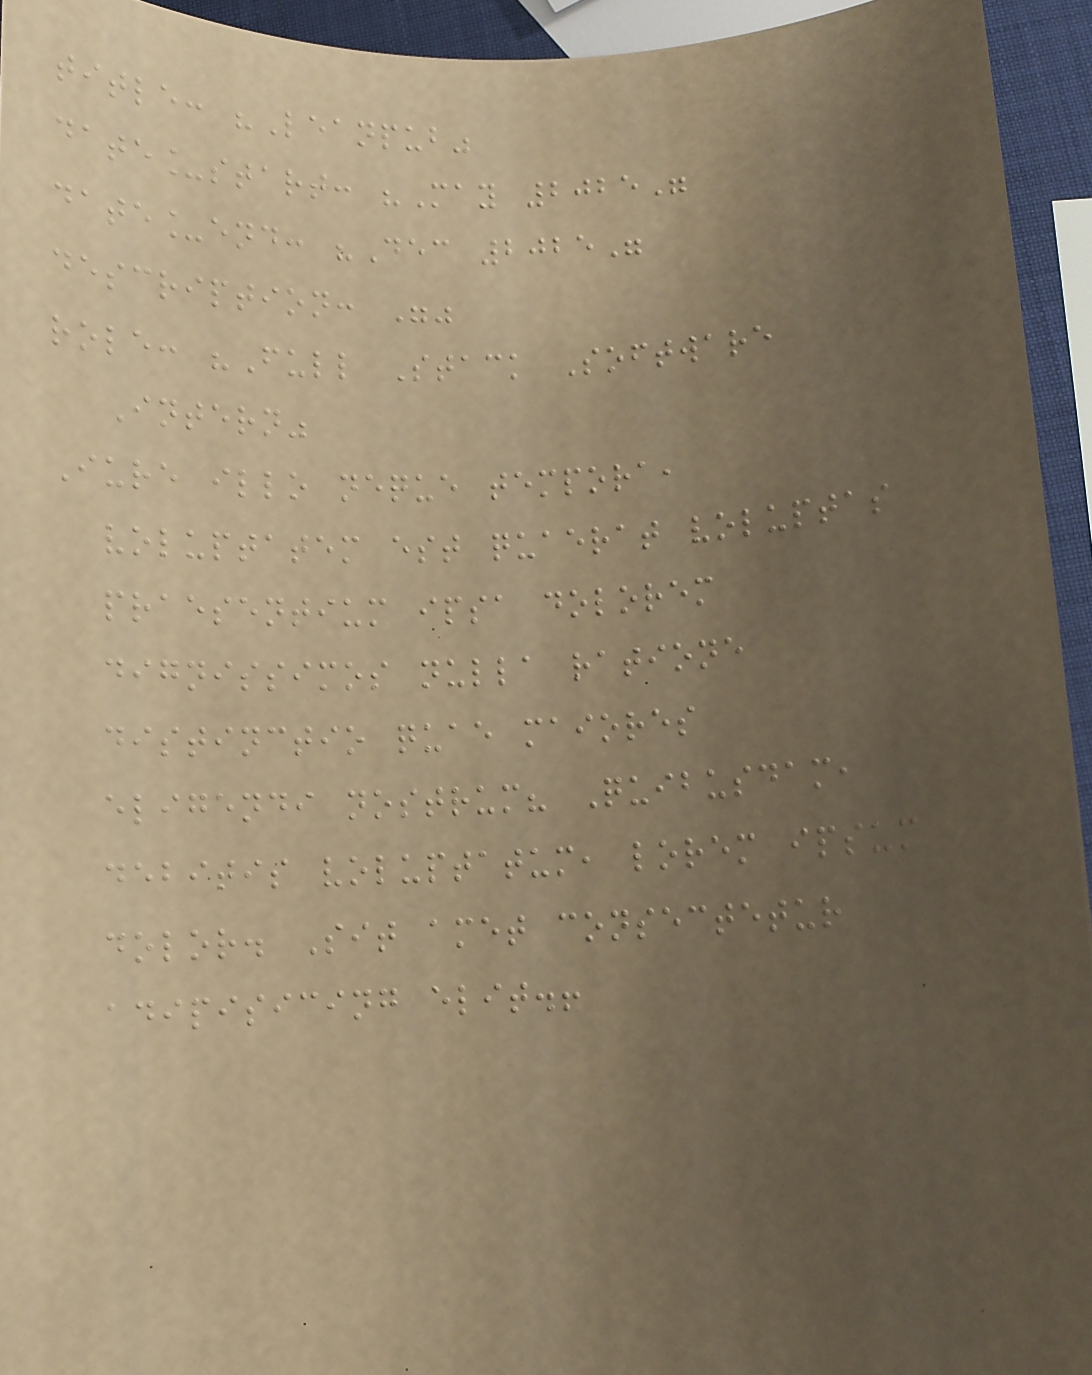title: "Leanpub"
date_start: "May 2025"
date_end: "Dec 2025"
description: ""
role: "Full Stack Software
Intern"
Iure illo neque tempora,
voluptatem est quaerat voluptas
praesentium ipsa dolorem
dignissimos nulla ratione
distinctio quae maiores
eligendi nostrum? Quibusdam,
debitis voluptatum, lorem ipsum
dolor. Sit amet consectetur
adipisicing elit.!
